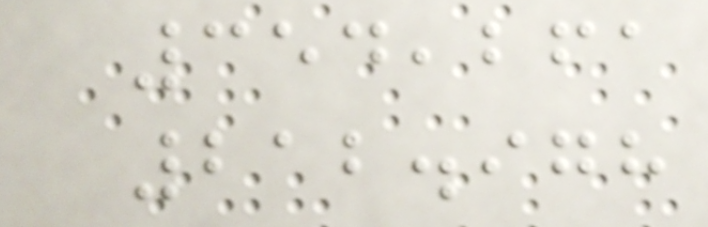354,261
212.978
